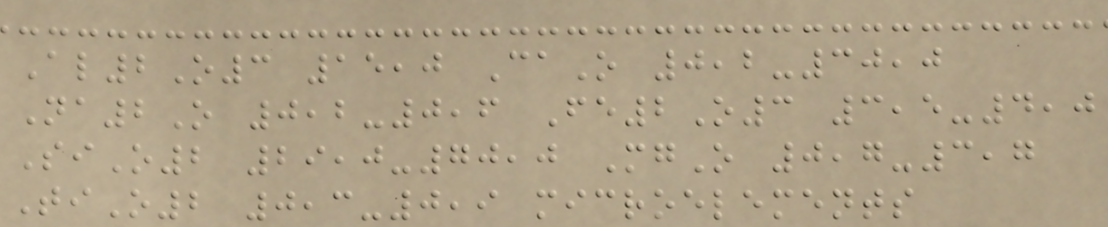Al2O3 15,0 CaO 0,2-30,0
Na2O 0,2-0,6 Fe2O3 3,5-4,0
SiO2 29,0-70,0 MgO 0,7-3,7
TiO2 0,3-0,9 microelements
